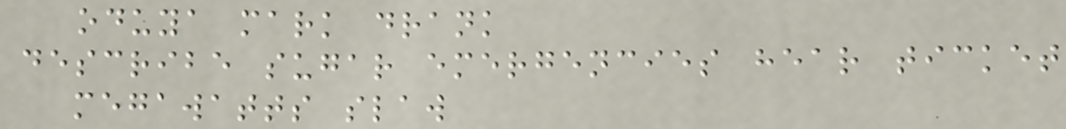oduya mark drank
describe sugar emergencies hear ticket
megawatts slaw
